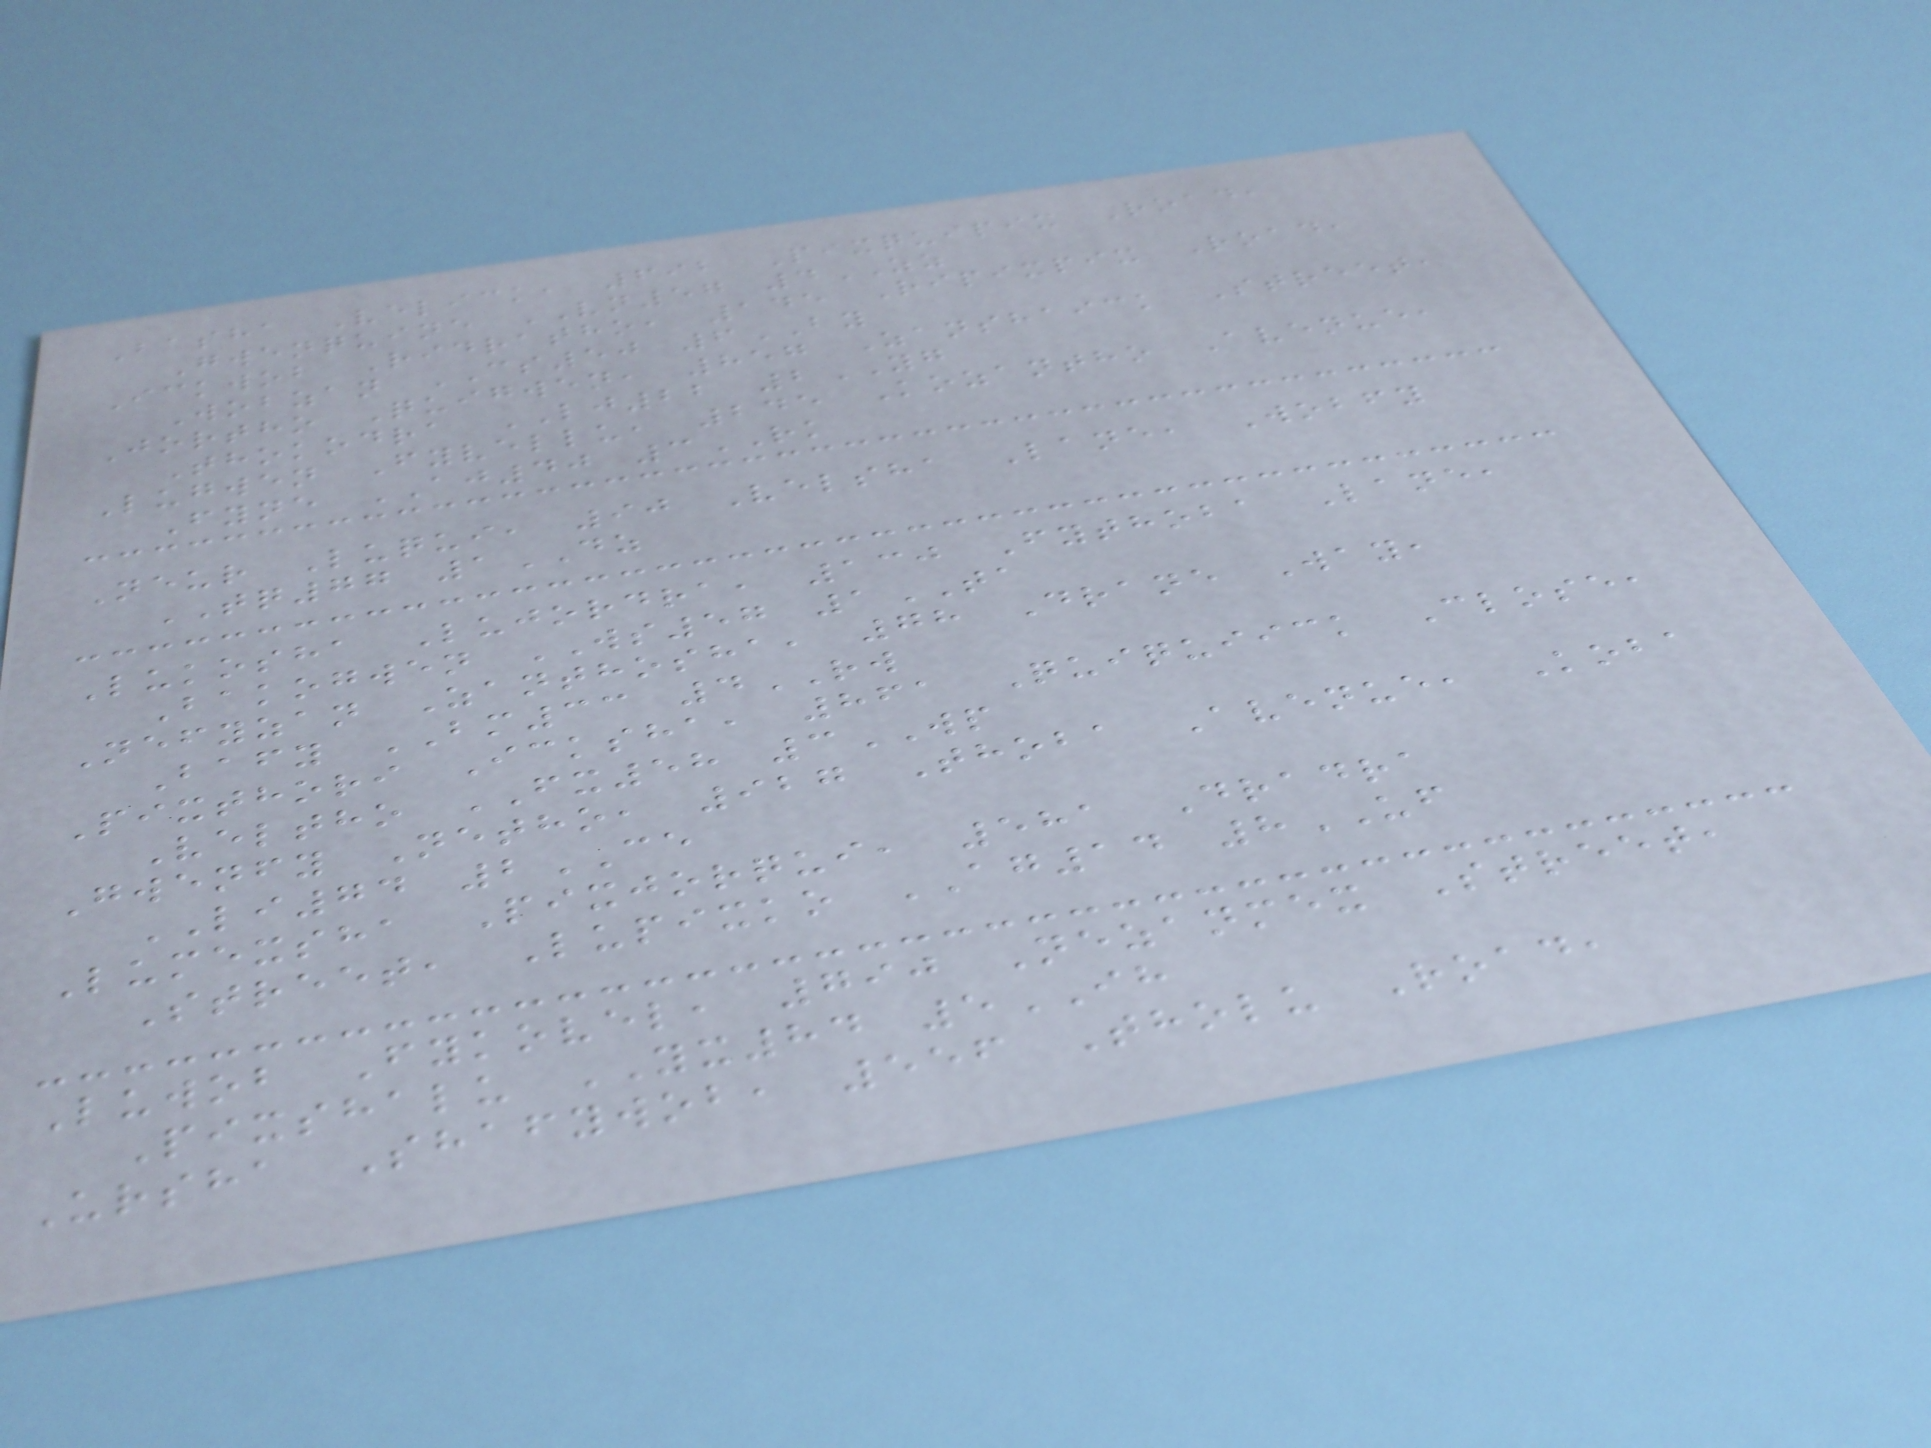Basha Velick, 692 Pixquipix Road,
Gwenquine VN57 4ZZ
Ickwob Ridratho, 145 Ripixpix Road,
Wobzan CS50 6BY
Jortho Quigwen, 857 Zanshaick Street,
Thokodra LJ22 2YG
Lugwen Fyvellu, 245 Kozantho Avenue,
Fyne AJ40 3RK
Neur Luqui, 90 Velsha Lane, Wobfy
TQ77 1DZ
Lukosha Lujordra, 130 Fythoba Lane,
Bakogwen WS57 1TA
Nefyzan Zanthosha, 78 Drane Way,
Bafy BM33 4RW
Pixthori Icksha, 861 Quiquiick Close,
Veltho FX58 3WP
Gwenfy Netho, 927 Thoba Avenue, Koba
LI74 2CE
Lumexsha Pixjorqui, 581 Dradra
Street, Lupixko AG14 8UF
Luwob Fykovel, 790 Nezanmex Street,
Pixshalu YX84 5IH
Ursha Shafywob, 556 Tholu Road,
